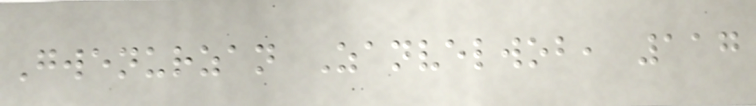Gwenurzan Zanvelwob, 117
